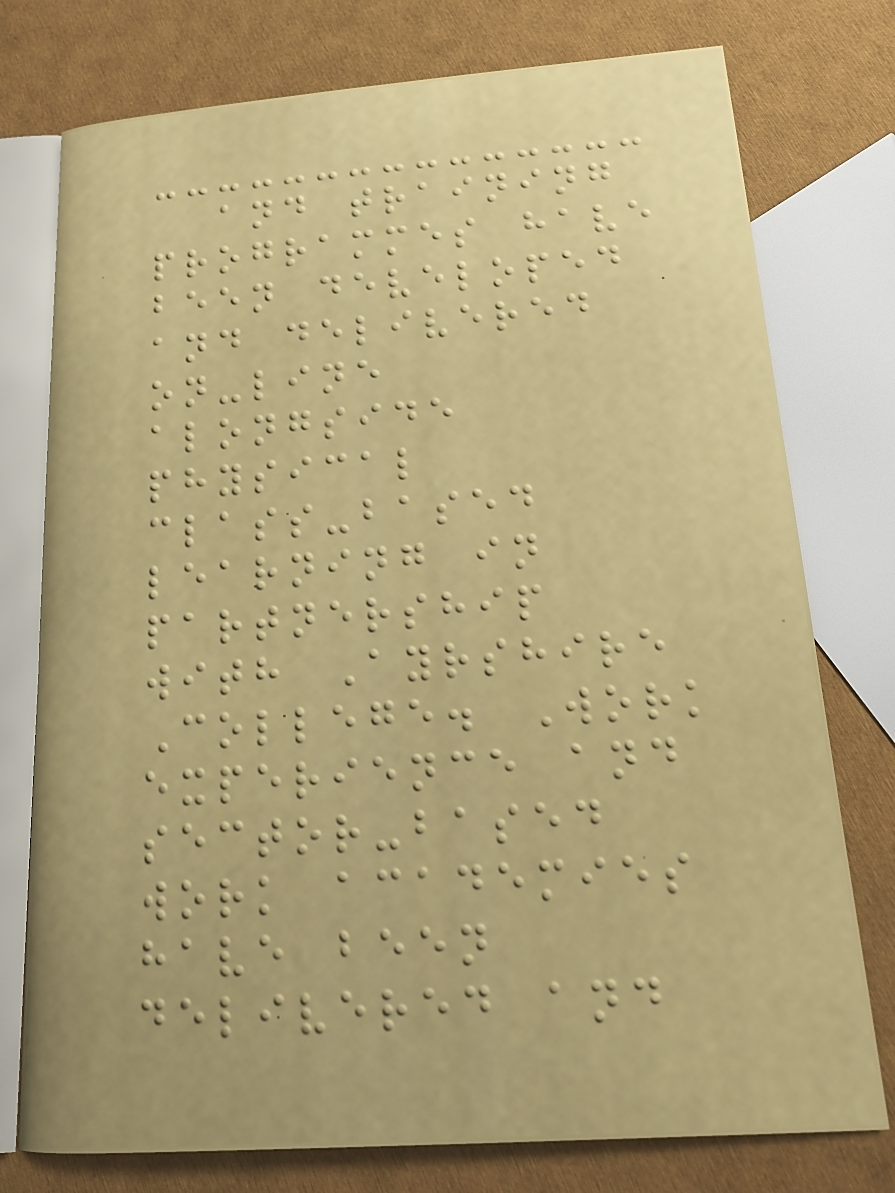and training
programmes have
been developed
and delivered
on-line
alongside
physical
class-based
learning in
partnership
with Ayrshire
College. Work
experience and
sector-based
work academies
have been
delivered and
